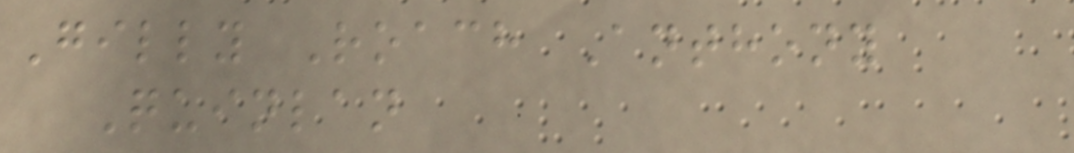Gilly Roach Anthony
Quinlan
